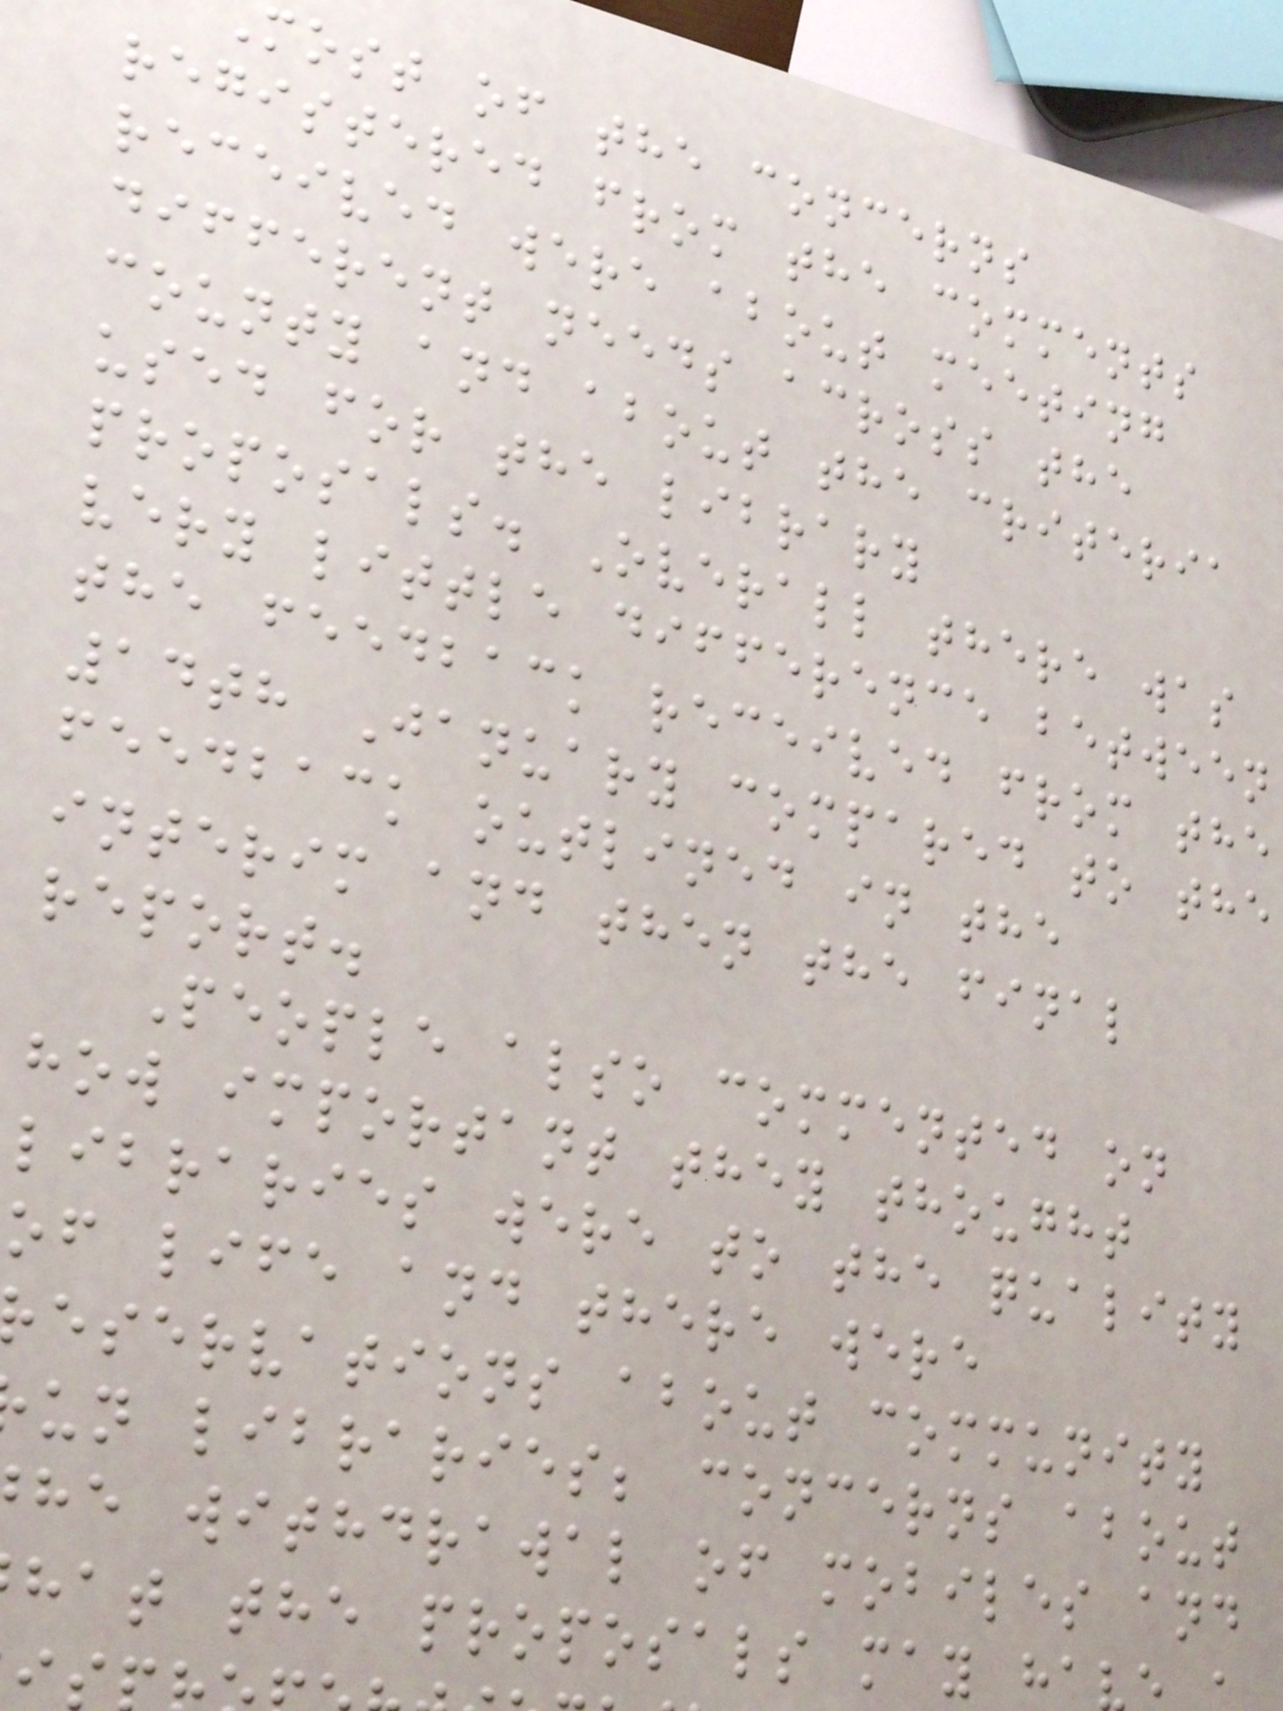most of the concerns
registered from the comments
received were about meeting
different needs across the
county and about the criteria
used for the library
proposals. Overall there was
very little difference between
the feedback received from the
14th January compared to the
feedback outlined in the
interim and then the final
report.
People also commented on
how important they thought
libraries were to the quality
of life and there were
eservations about community
un libraries; concerns about
he withdrawal of mobiles and
hat the proposals may ha
